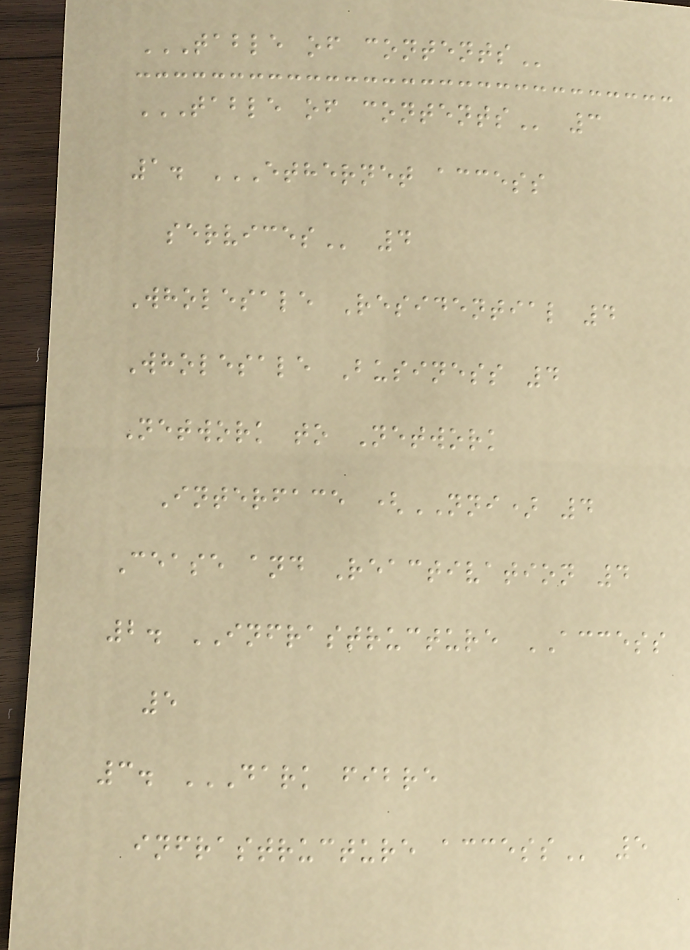TABLE OF CONTENTS
TABLE OF CONTENTS 3
1. ETHERNET ACCESS
SERVICES 4
Wholesale Residential 4
Wholesale Business 4
Network to Network
Interface (NNI) 4
Cease and Reactivation 4
2. INFRASTRUCTURE ACCESS
5
3. DARK FIBRE
INFRASTRUCTURE ACCESS 5
